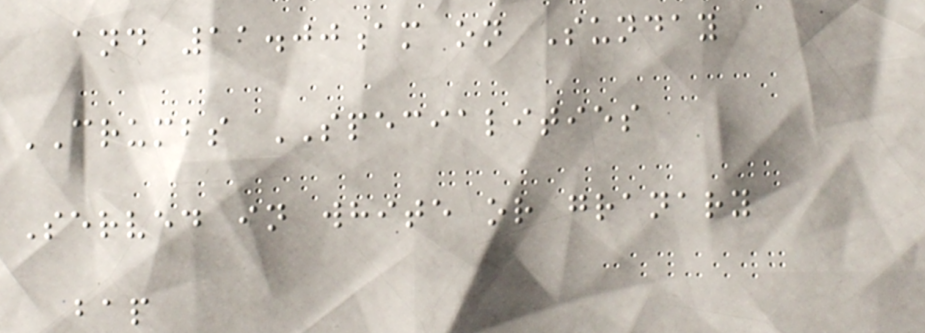and 11.00am on Sunday
CRUMBS SPECIALITIES
Served in white or granary
bap
